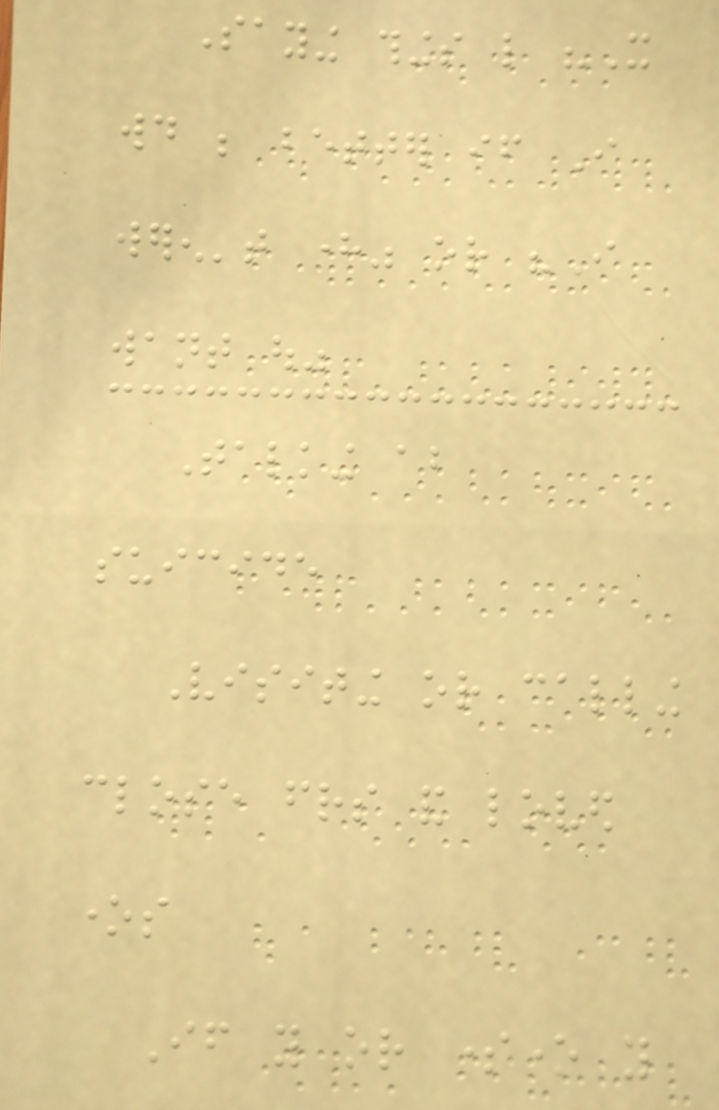Saying things like "It
would be better if I
weren't here" or "I
want out"
Talking about
suicide
Visiting or calling
close friends and loved
ones
If you or someone you
